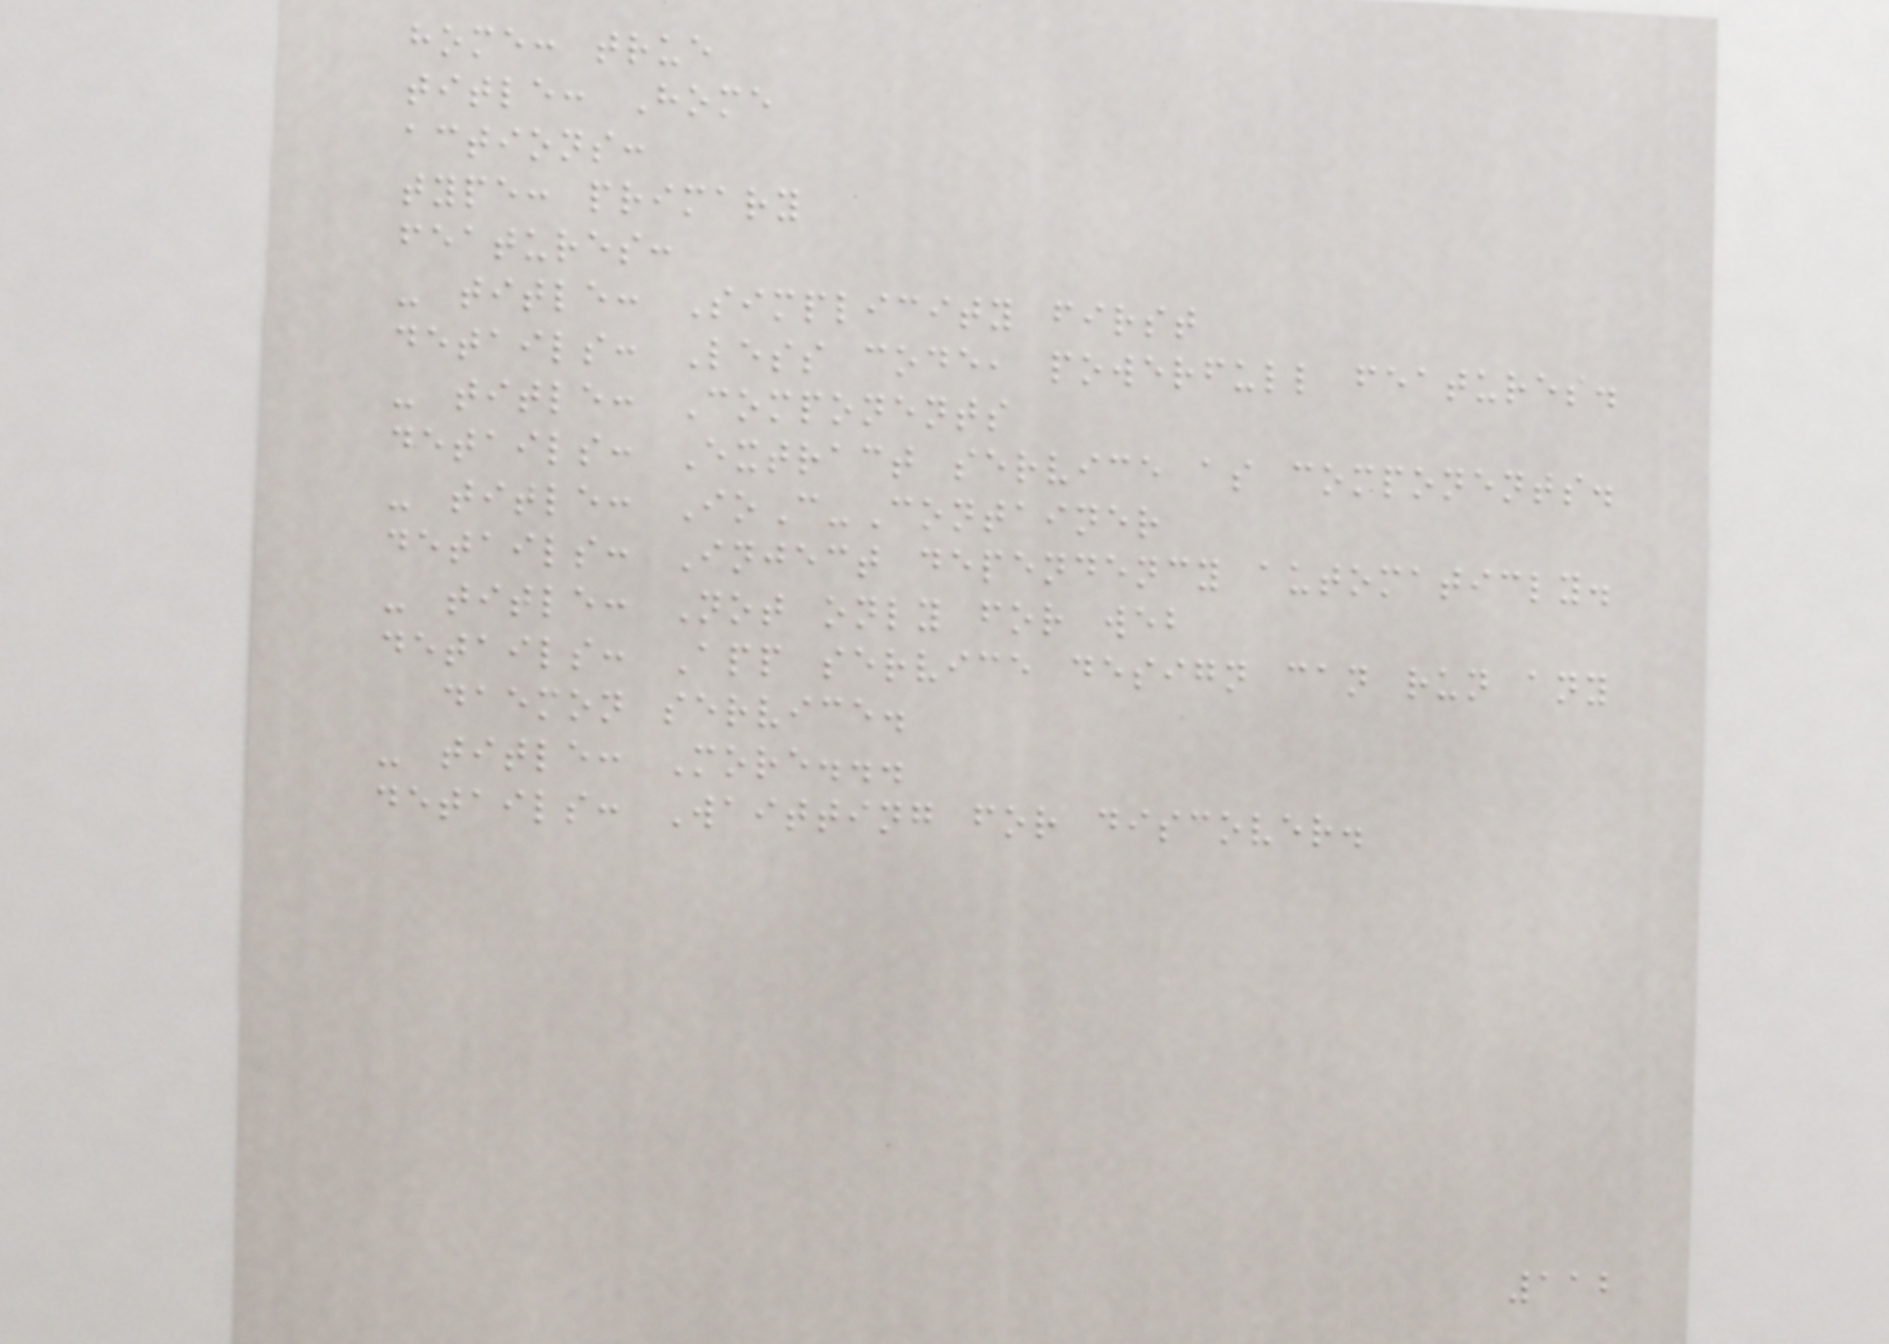home: true
title: Home
actions:
type: primary
features:
- title: Simplicity first
details: Less code, powerfull features.
- title: Components
details: Extract service as components.
- title: IoC-Container
details: Inject dependency automaticly.
- title: Not only for web
details: App service design can run any
daemon service.
- title: More...
details: Waitting for discover.
112
